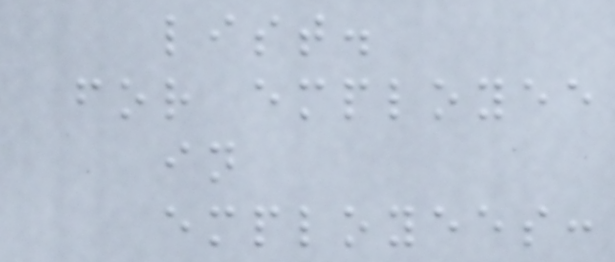list.
for employee
in
employees:
